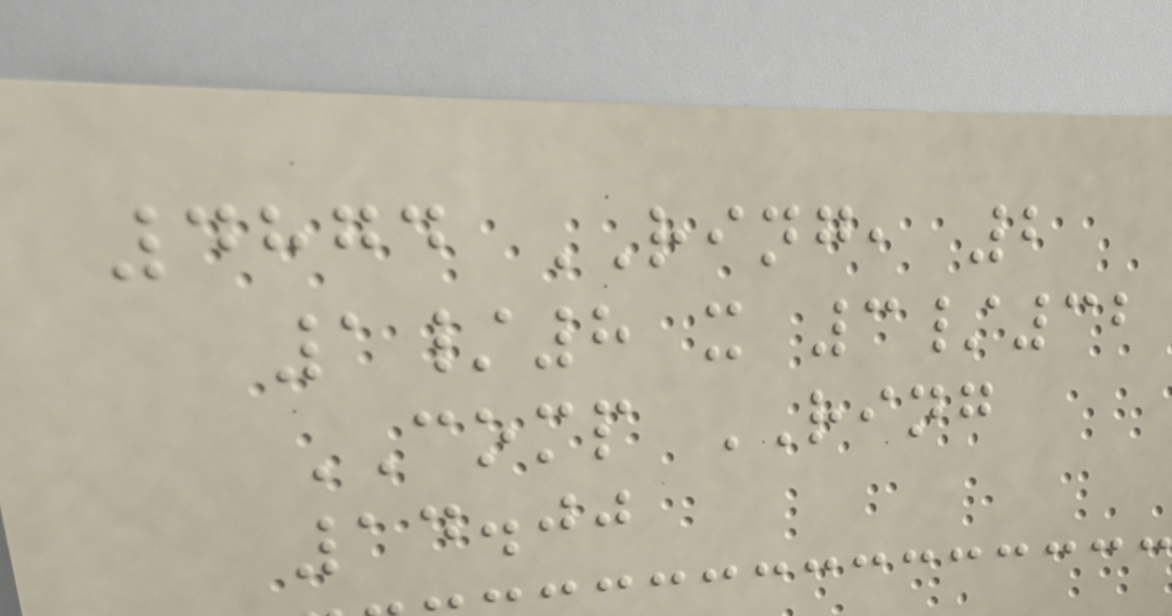4874 RING, 2
1/8 x 3/32
COMP RING
14.00
